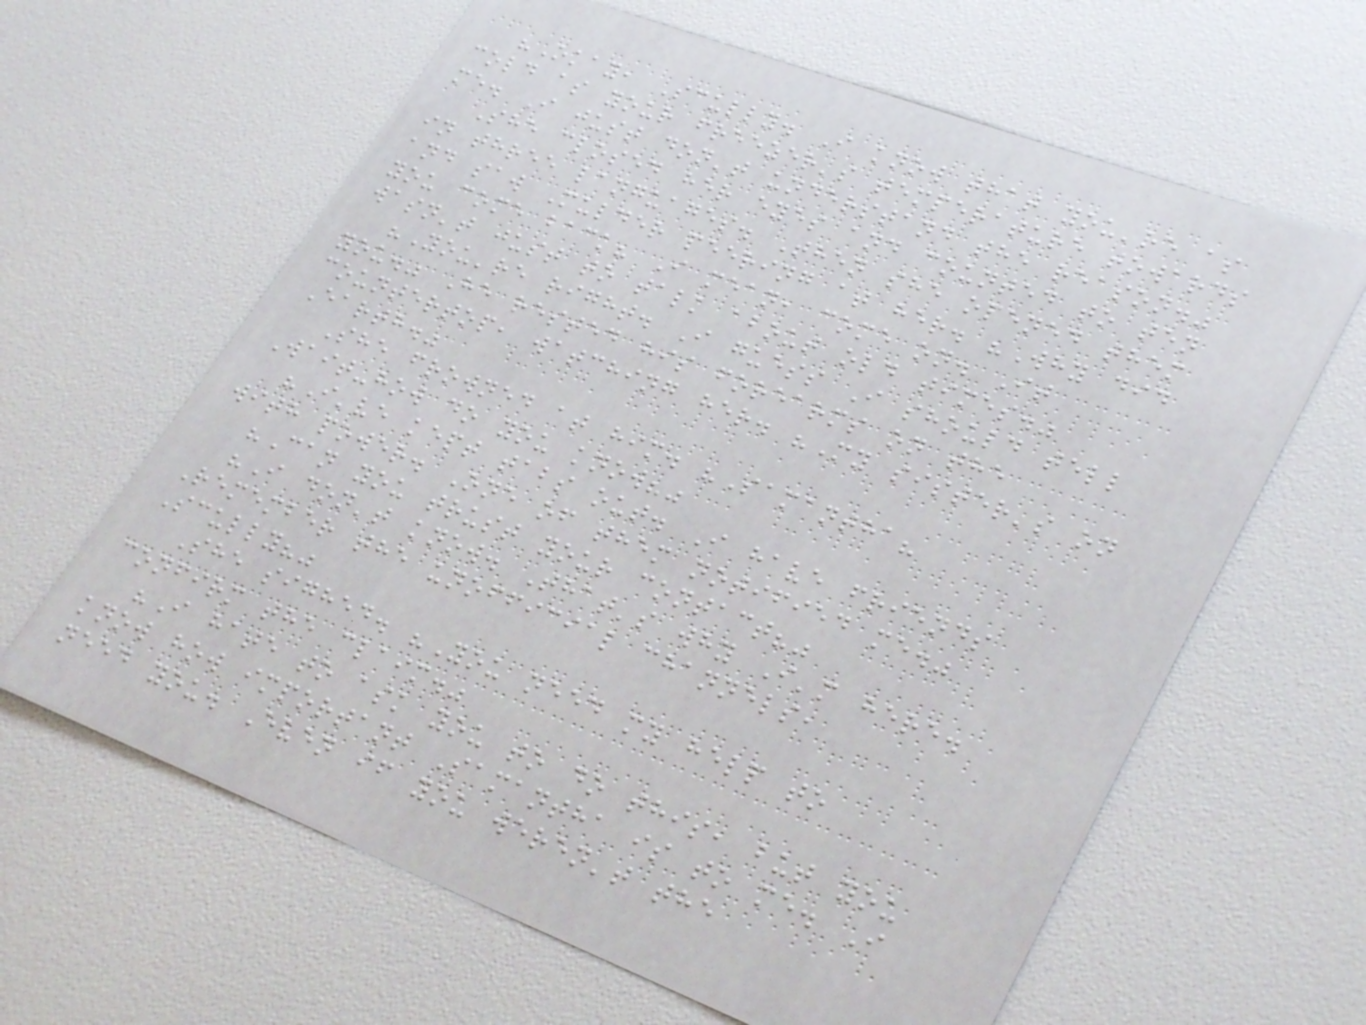"Okay, Scully. I know that you're as
cold as your freezer's temperature towards
me. I just don't understand the reason."
She closed her eyes and counted to ten
in three languages. Then she opened them
and saw Mulder peering at her. "Why did
you come back? I mean, come on. It
wasn't just to talk about old times."
"You're right. I guess I should tell
you." He rested his forearms on the
countertop, watching her. "My sister's on
Earth."
She frowned at him. "Samantha?
Wait-how do you know?"
"I've kept tabs out. I have friends
with power. One of them notified me."
"Can you trust your contact?"
"I don't know. That's why I'm here.
Remember the unofficial channels,
Scully?"
She sighed. "You need my help to
confirm the claim."
"I hate to ask you to do this, but you
know how important Samantha is to me. I
need you. Even if you weren't the
